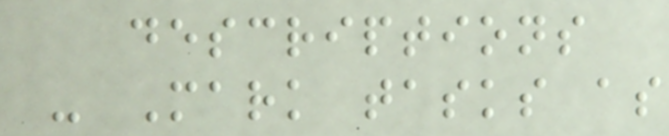descriptions
- Mark tasks as
